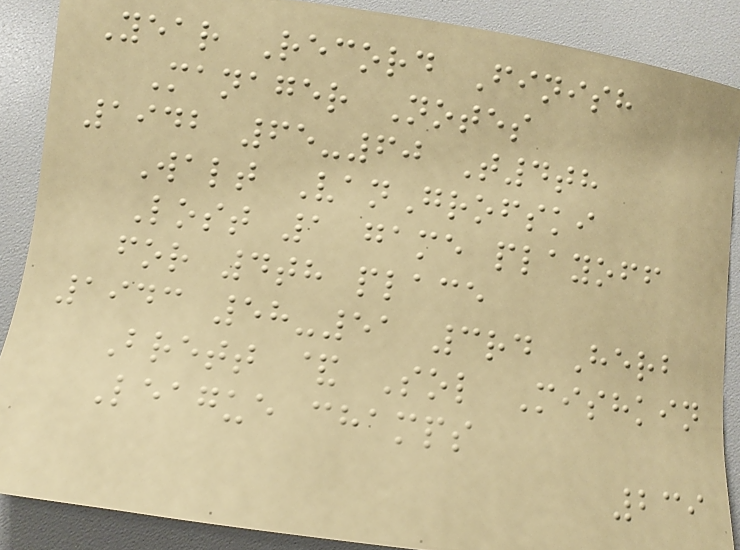Year Record Finish
Manager Notes
1942 65-60 T4th
Walt VanGrofski
Lost 1 game playoff
for 4th place
1943 58-51 3rd Herb
Brett & Sol Mishkin
League champs
239
